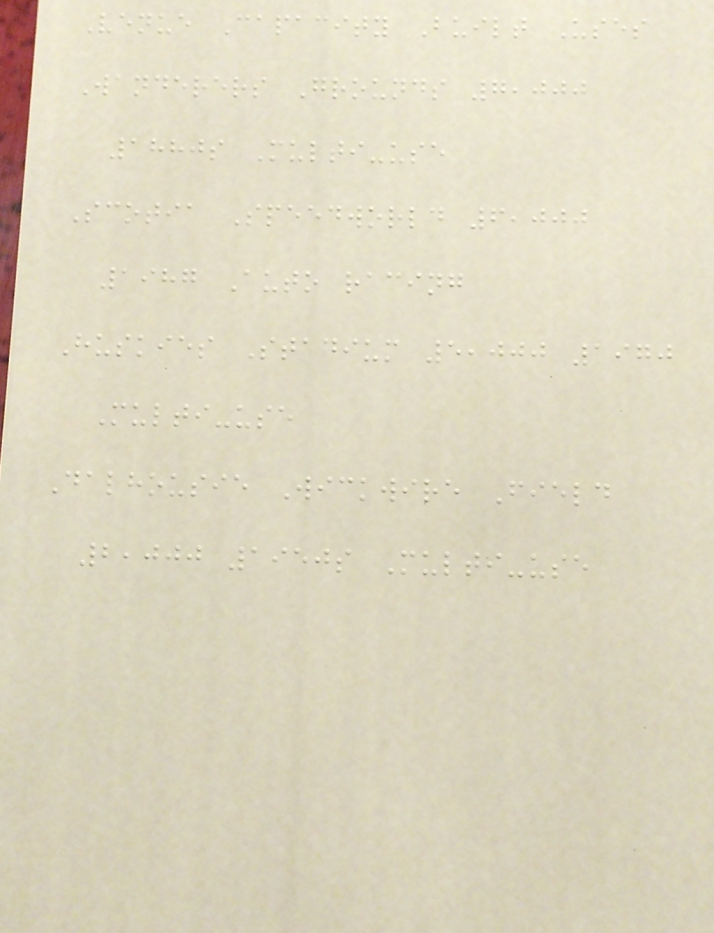Venue Capacity Built Uses
Wanderers Grounds 7,000
1880s Multi-use
Scotia Speedworld 6,000
1987 Auto racing
Huskies Stadium 5,000 1970
Multi-use
Dalhousie Wickwire Field
2,000 1950s Multi-use
